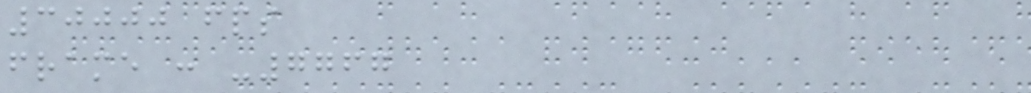30000 fps
frame : -7767
